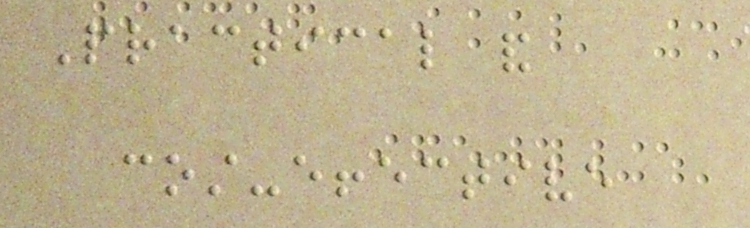Practical and
cost-effective
